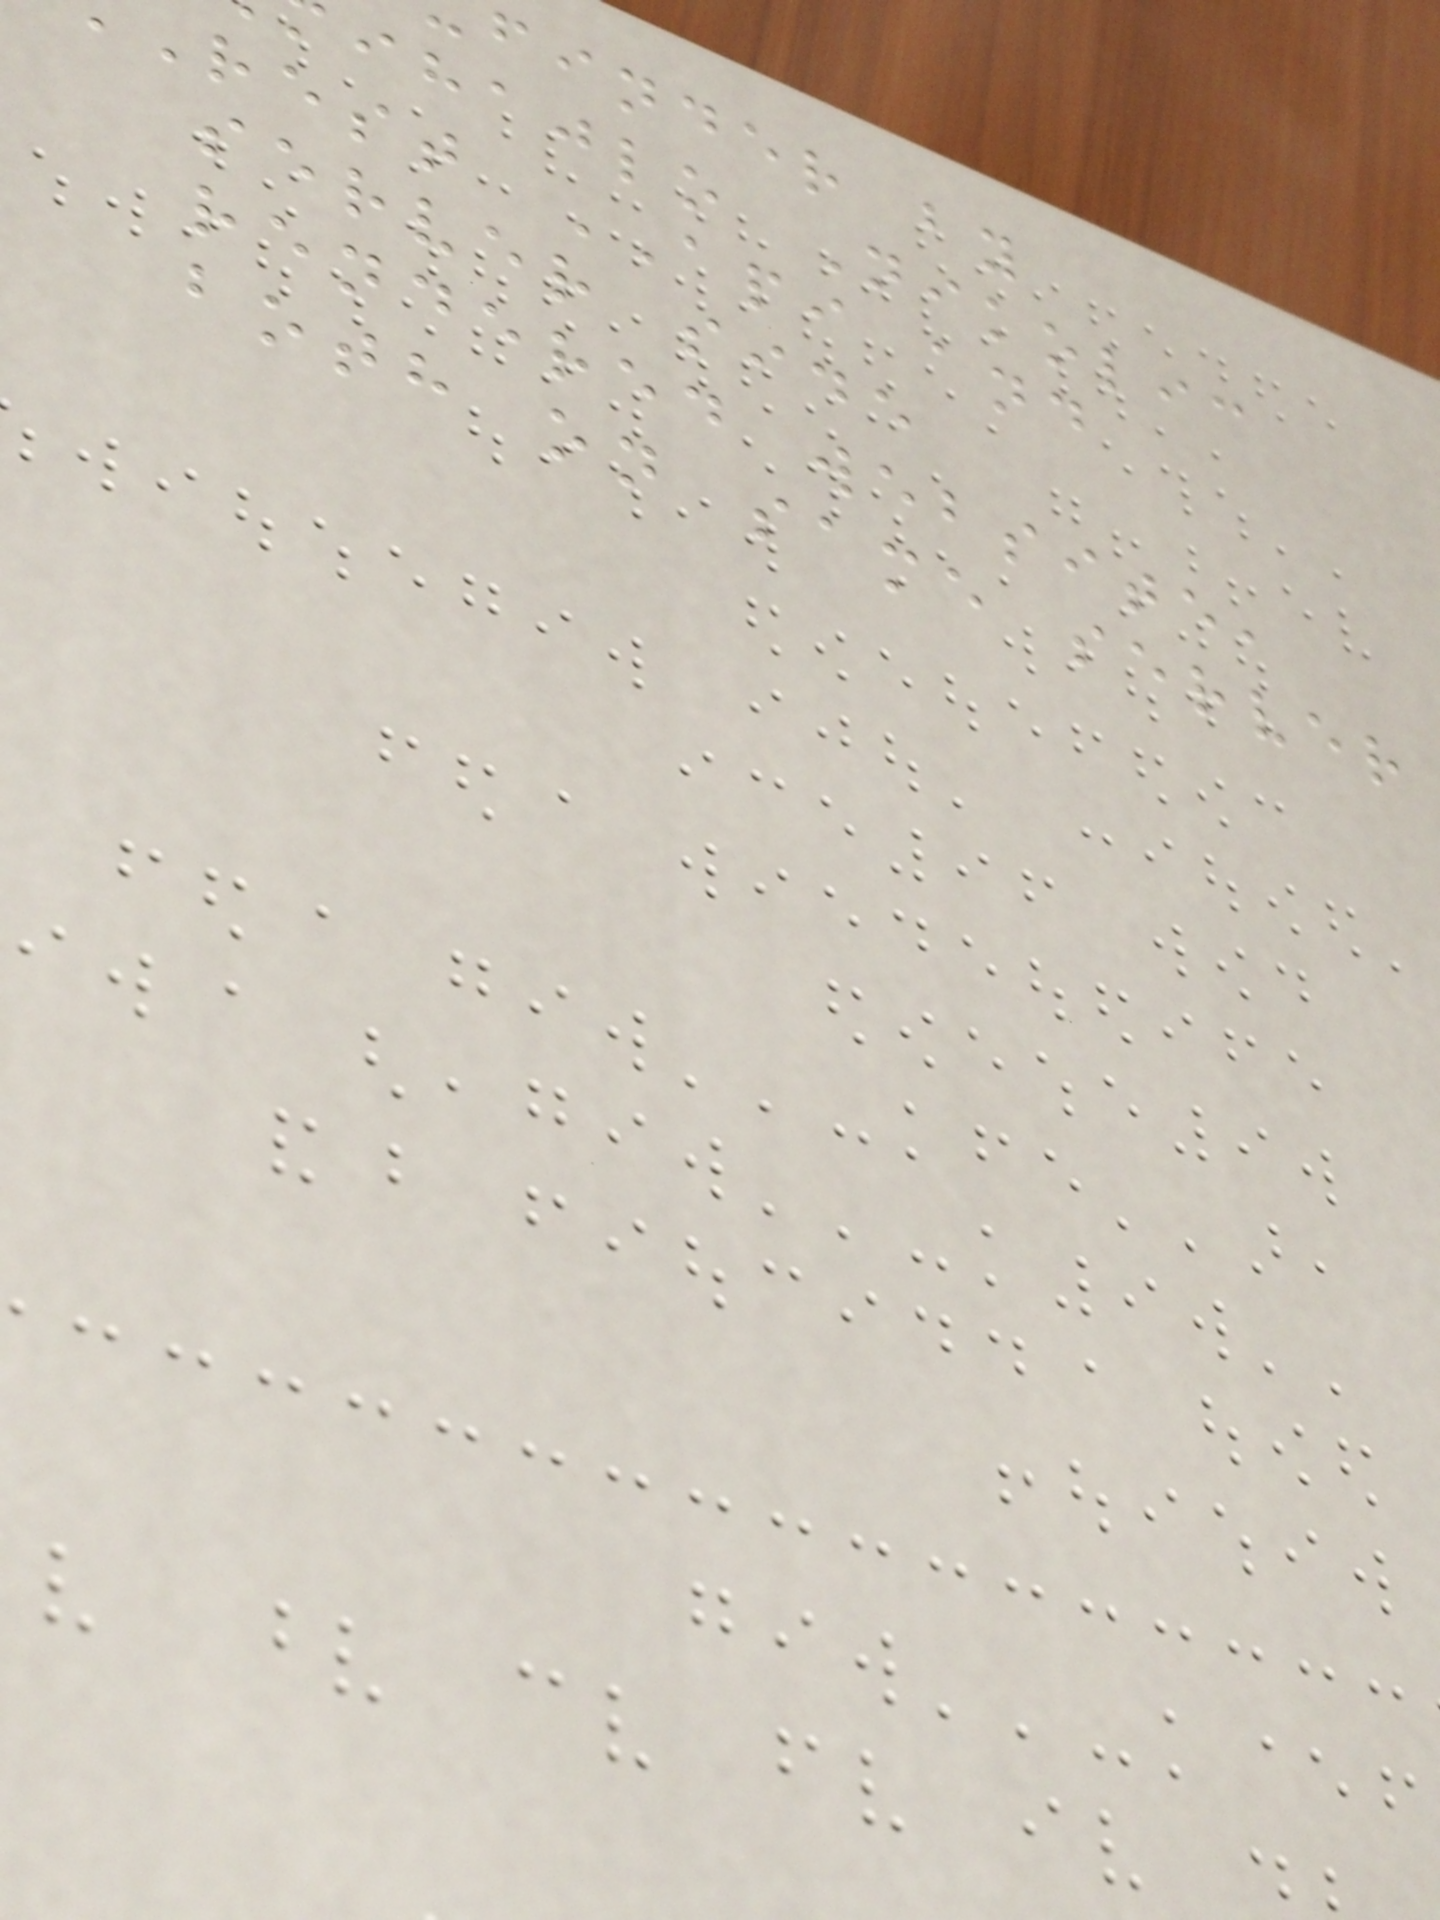finder by
ihajlo Nikolic
rest API and
server side
rendered website,
both on same server
